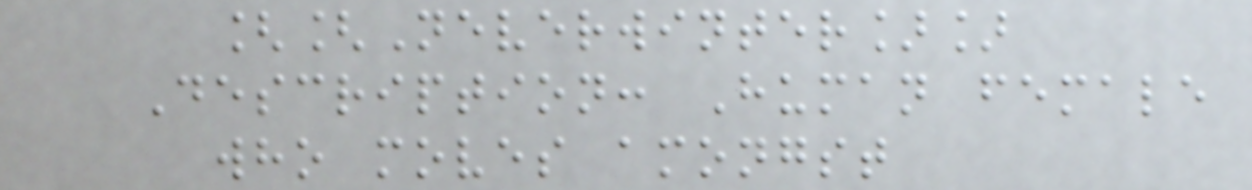[[Neverwinter]]
Description: Human female
who moves amongst
